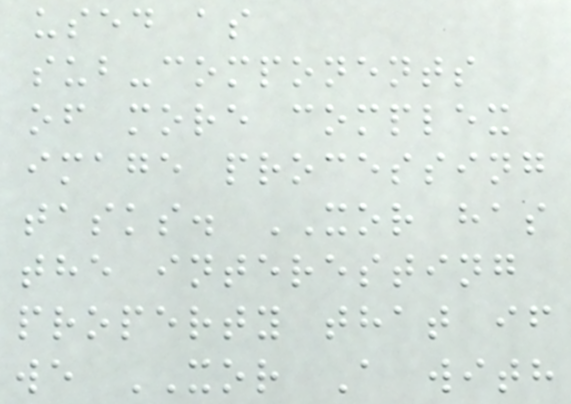used as
sub-components
of more complex
image processing
tasks. XOR has
the interesting
property that if
we XOR A with
